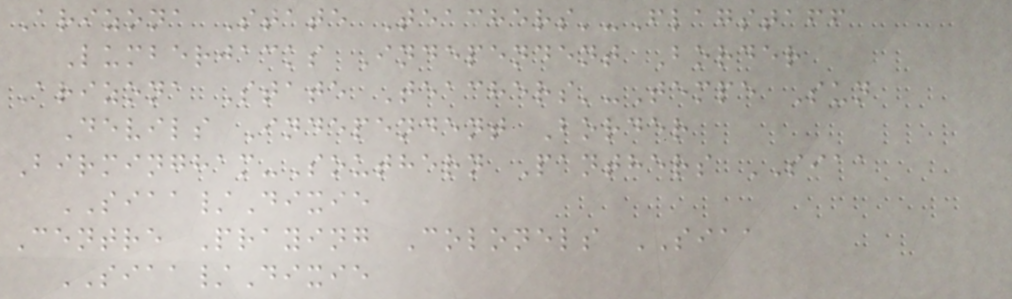Arizona State Teachers'-Flagstaff
Lumberjacks Independent Border
Arizona State Teachers'-Tempe Sun
Devils Independent Border
Birmingham-Southern Panthers SIAA
SIAA/Dixie
Centre Praying Colonels SIAA
SIAA/Dixie
